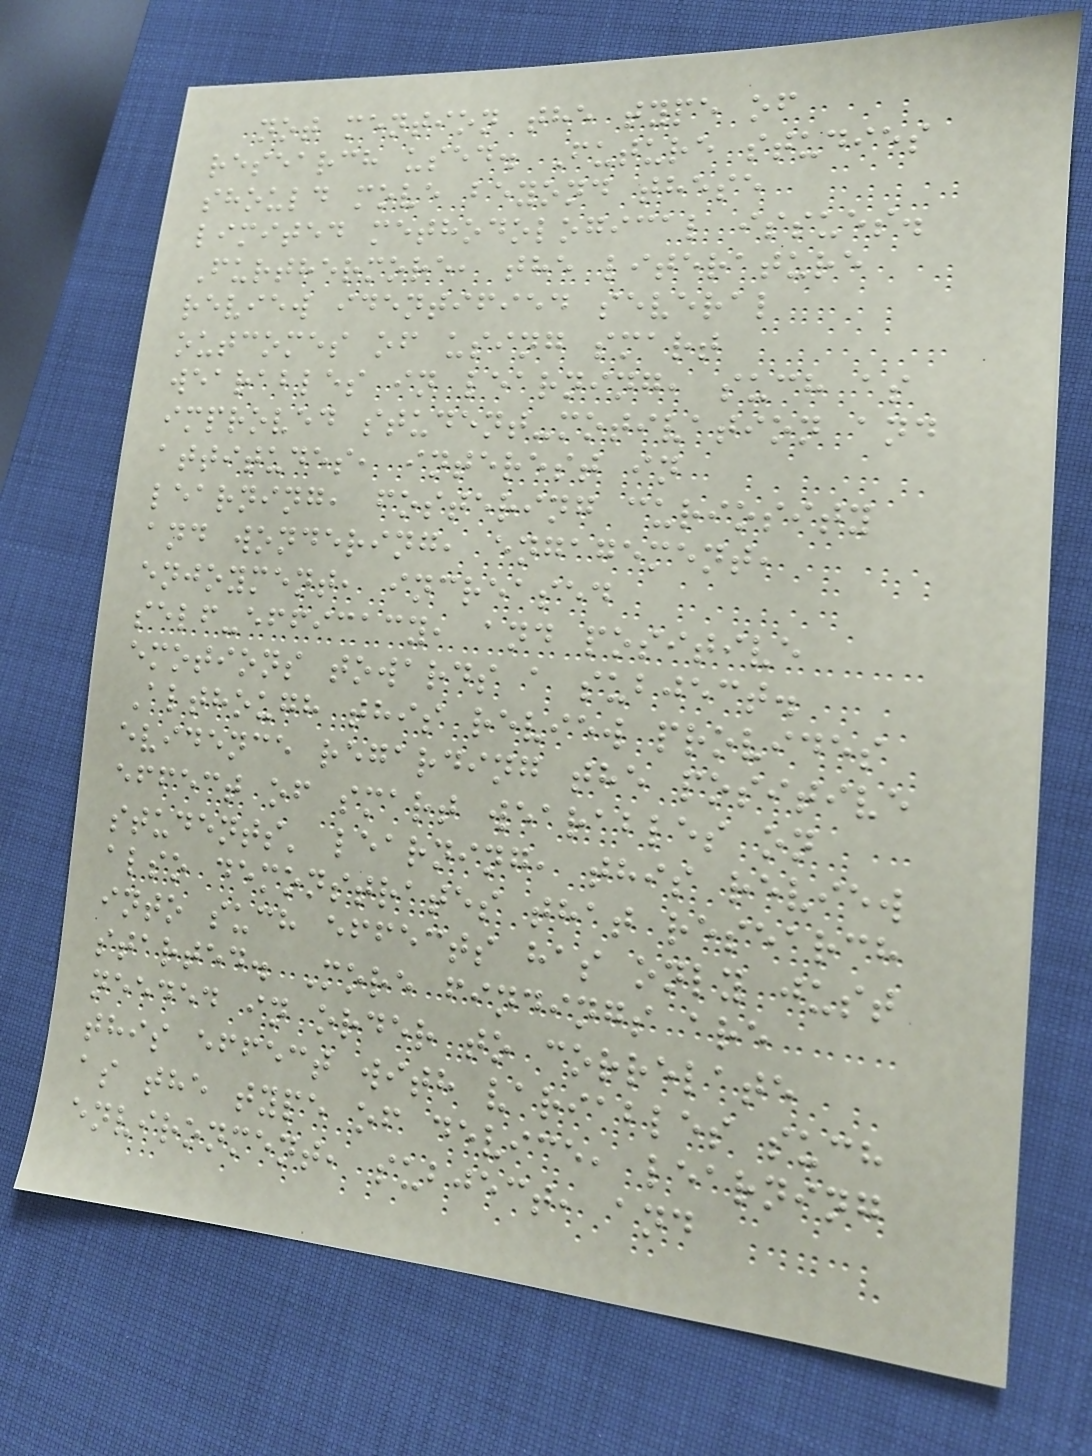not mention the type of
research used. Future studies
should move beyond these
limited methodological issues.
Furthermore, the literature
review identified several
outcomes of using smart
wearables in learning, such as
improved student-motivation and
attitudes, interest in
learning, fostering curiosity
and wondering, engagement,
enjoyment, increased
self-efficacy, and positive
emotions towards a subject.
Although this review provides
evidence regarding the positive
effect of smart wearables on
students' learning, this review
also demonstrates that research
into such effects has only just
started. More findings are
needed in order to correlate
this effect with variables such
as the type of device, learning
environment, subject, and
